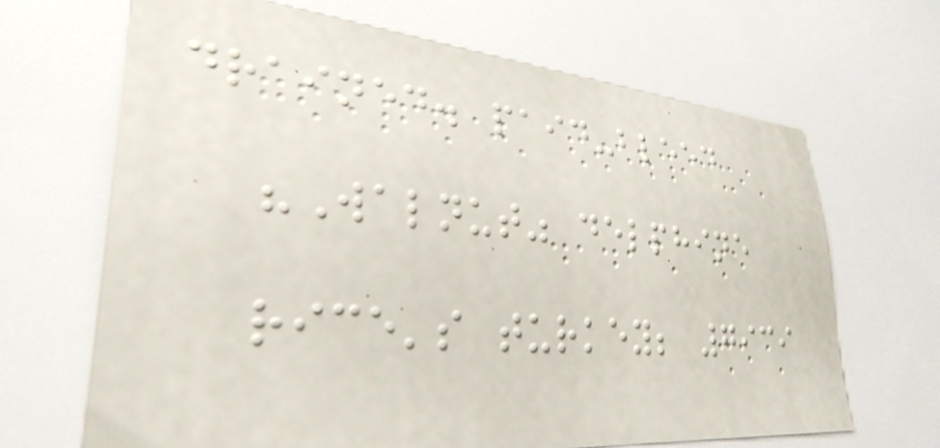drained. paid-bleed
"Walnut" delphine
rice's turkey; 7939
